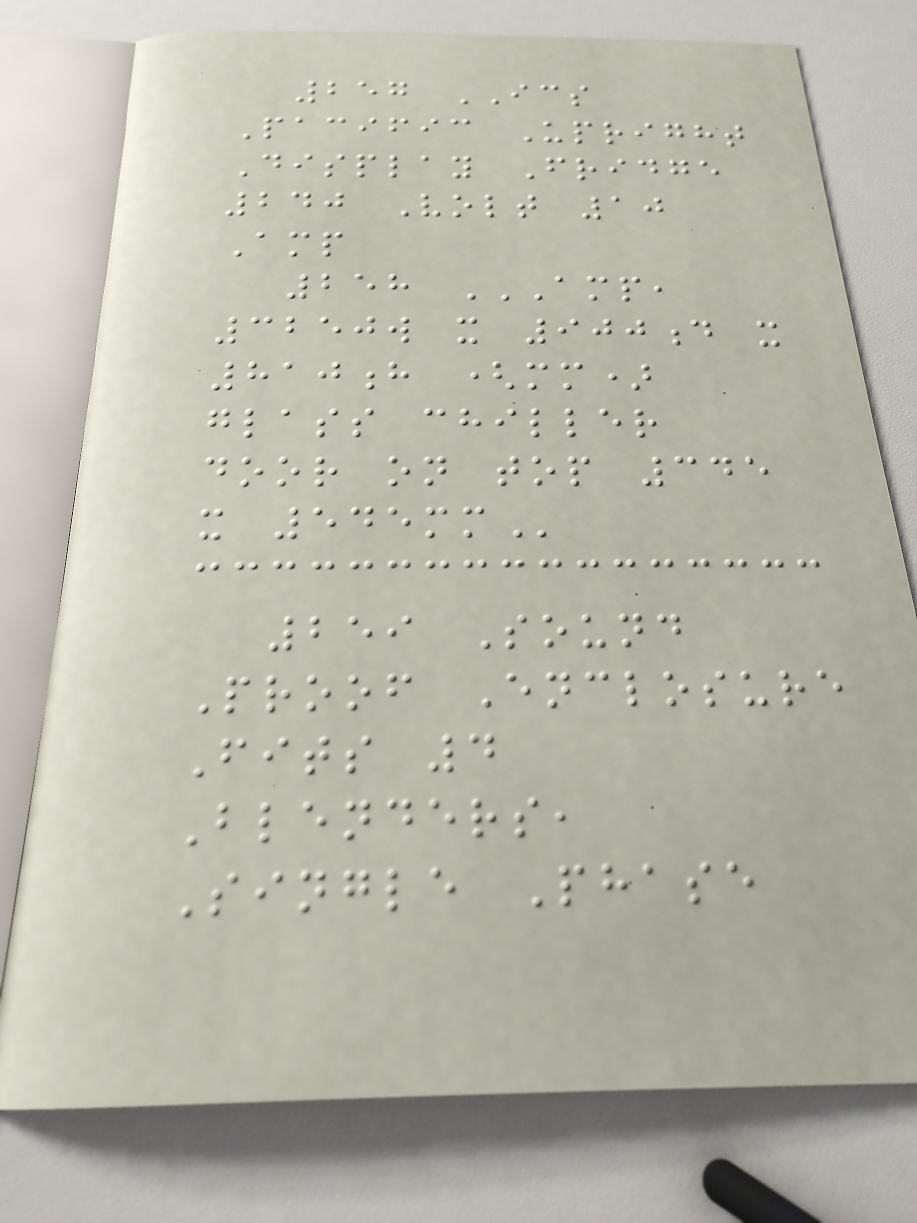257 ICS
Pacific Upright
Display Fridge
240 Volt 10
Amp
258 AMP,
3250W X 900D X
810H (MM)
GLASS CHILLER
DOOR ON TOP 345
X 545MM
259 Sound
Proof Enclosure
Fits 4
Blenders,
Single Phase
